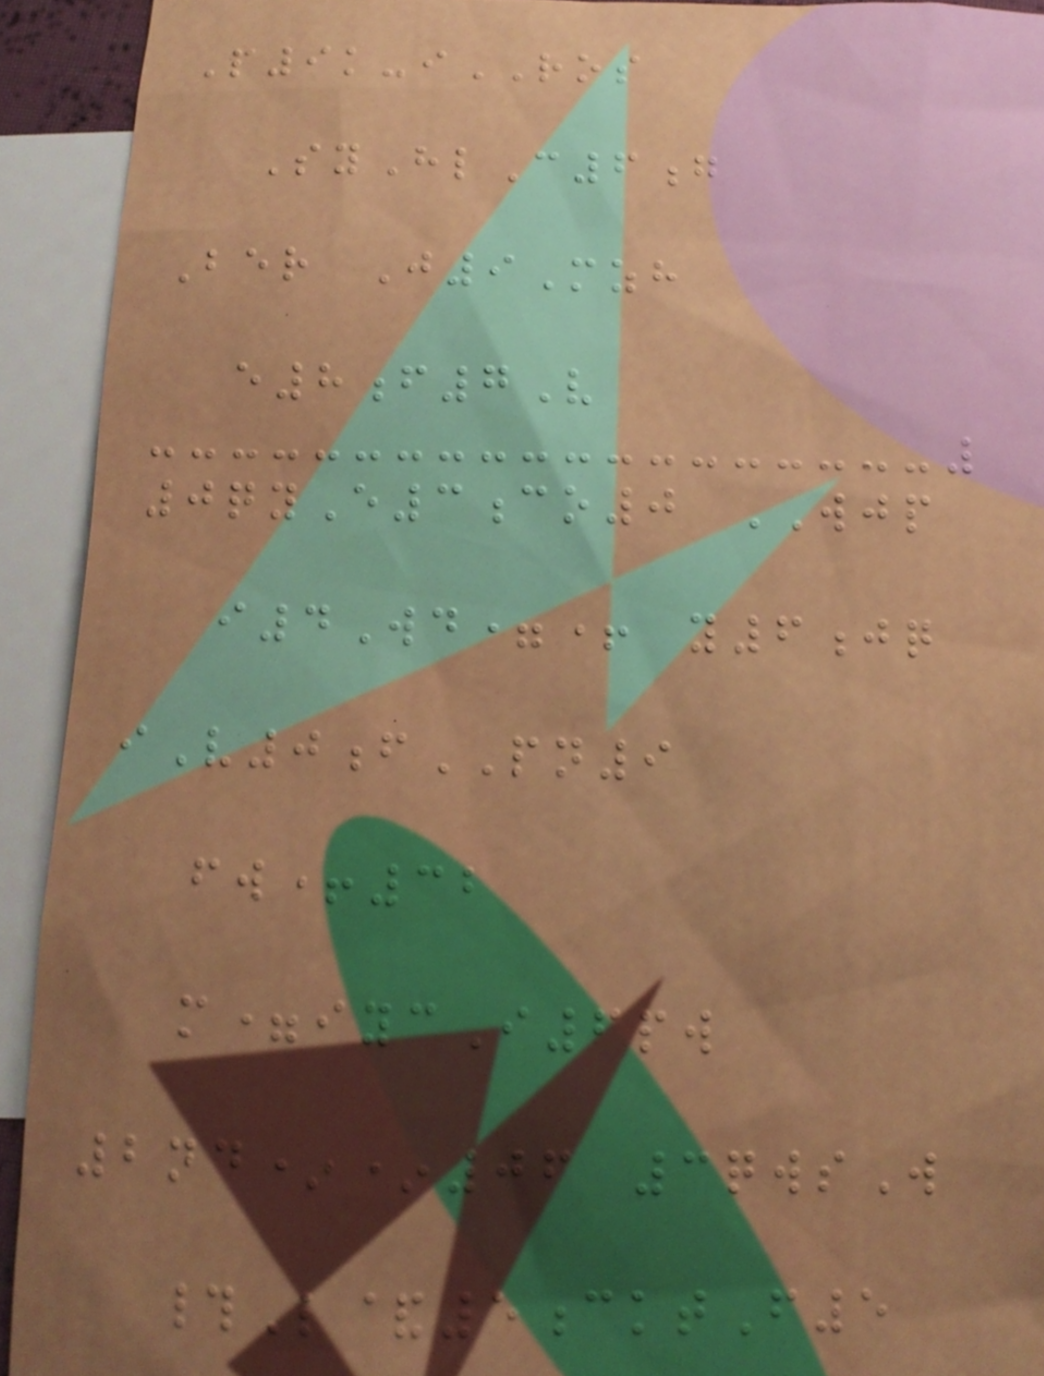P9k-iROS
SyHlC6g
Ber J9Mzh
e8f7V
0qyE3co0 WJP
i4Wd=+ y6jq
iV0fPN9
fw+32
m=iycI6pw
2nd**06 3qwsW
#L&5cktF5
